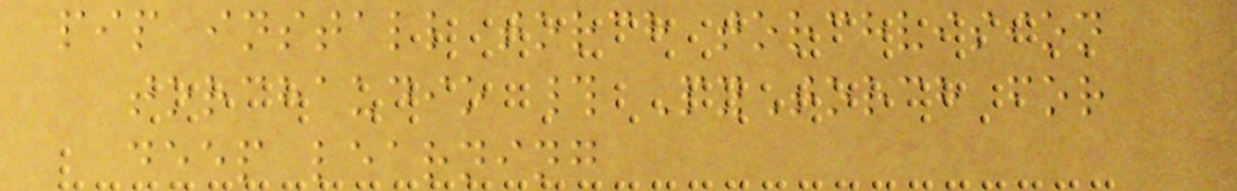pip install torch torchvision
torchaudio # PyTorch for
deep learning
